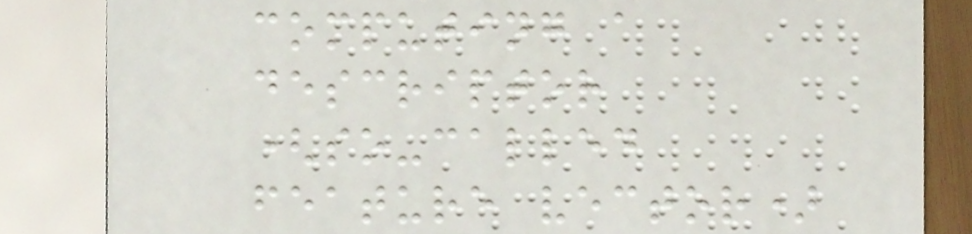computing a
descriptor
(so-called
feature vector)
